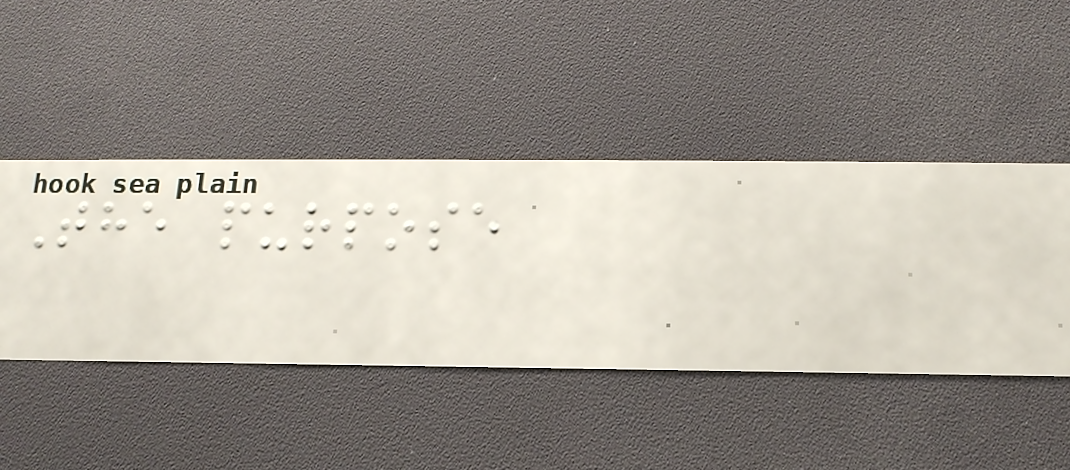The purpose
